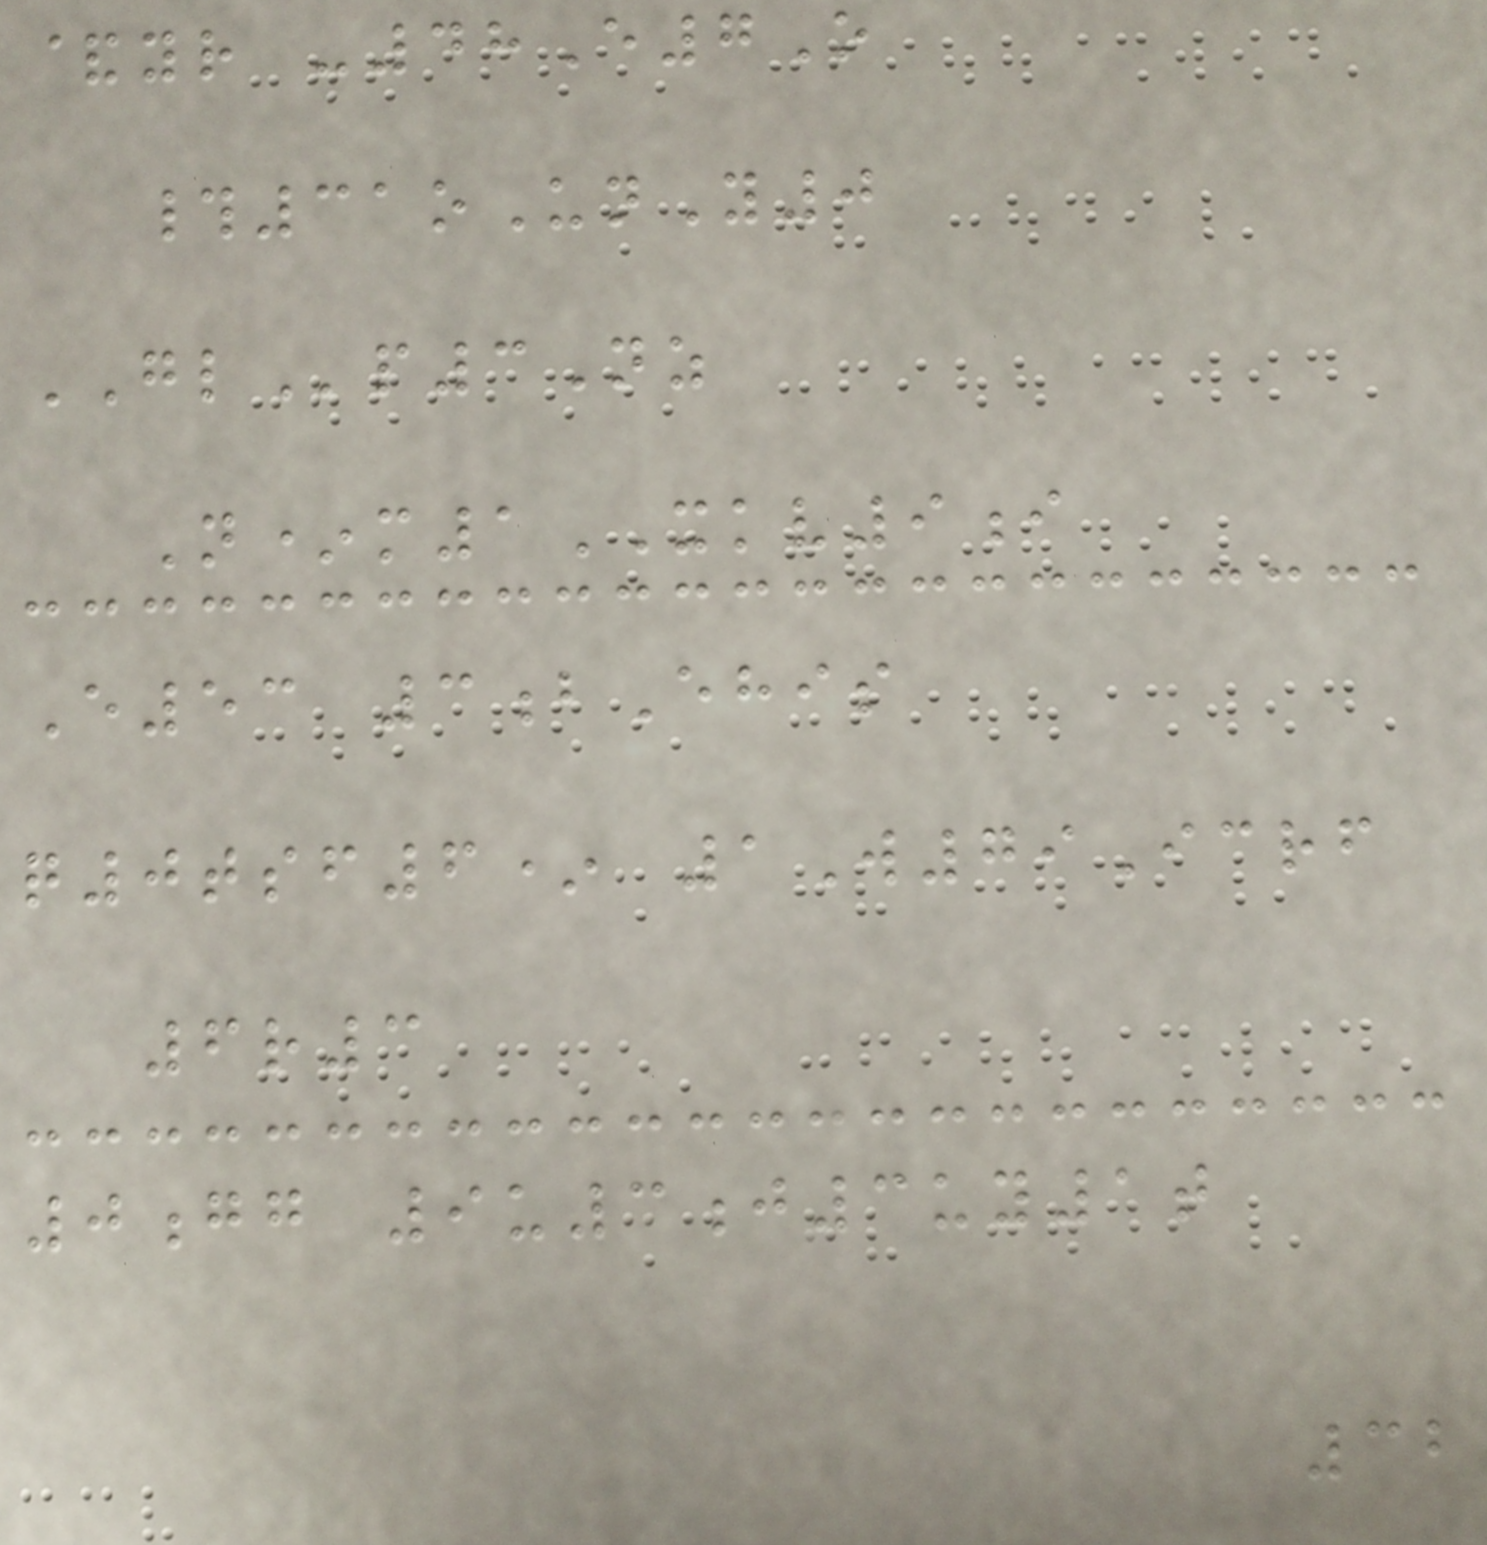&yr -48E7O
#31oUnY0
GLp3Nz
N*m1XKV9i
E53 3bEhis
q0tsf6* 1W79Icrf
6r3
0gg 9u3j3uy1t
32
